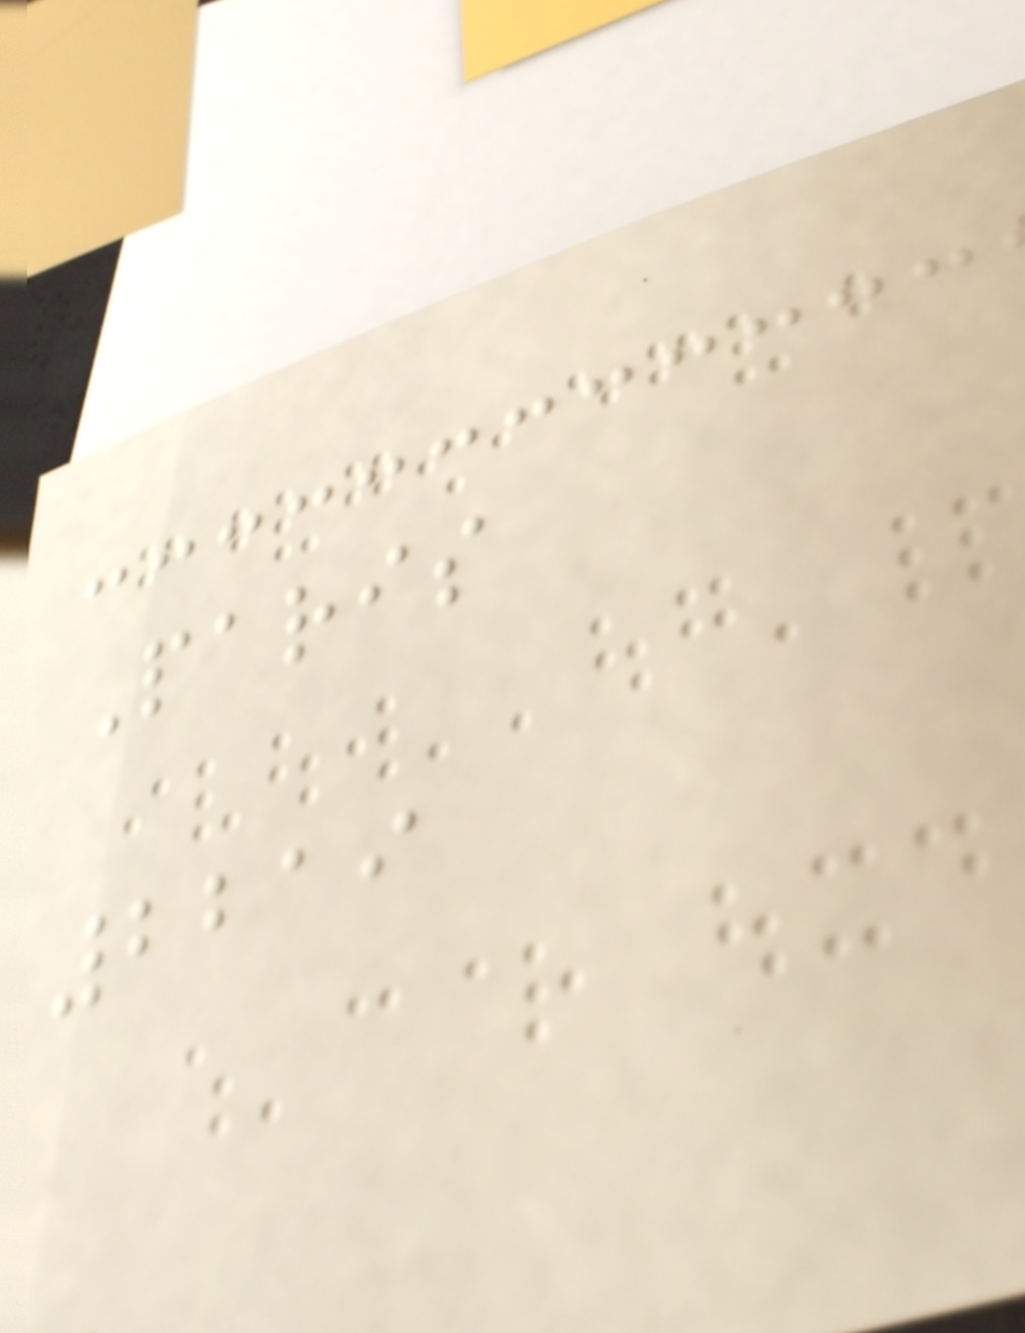Paris
2219
